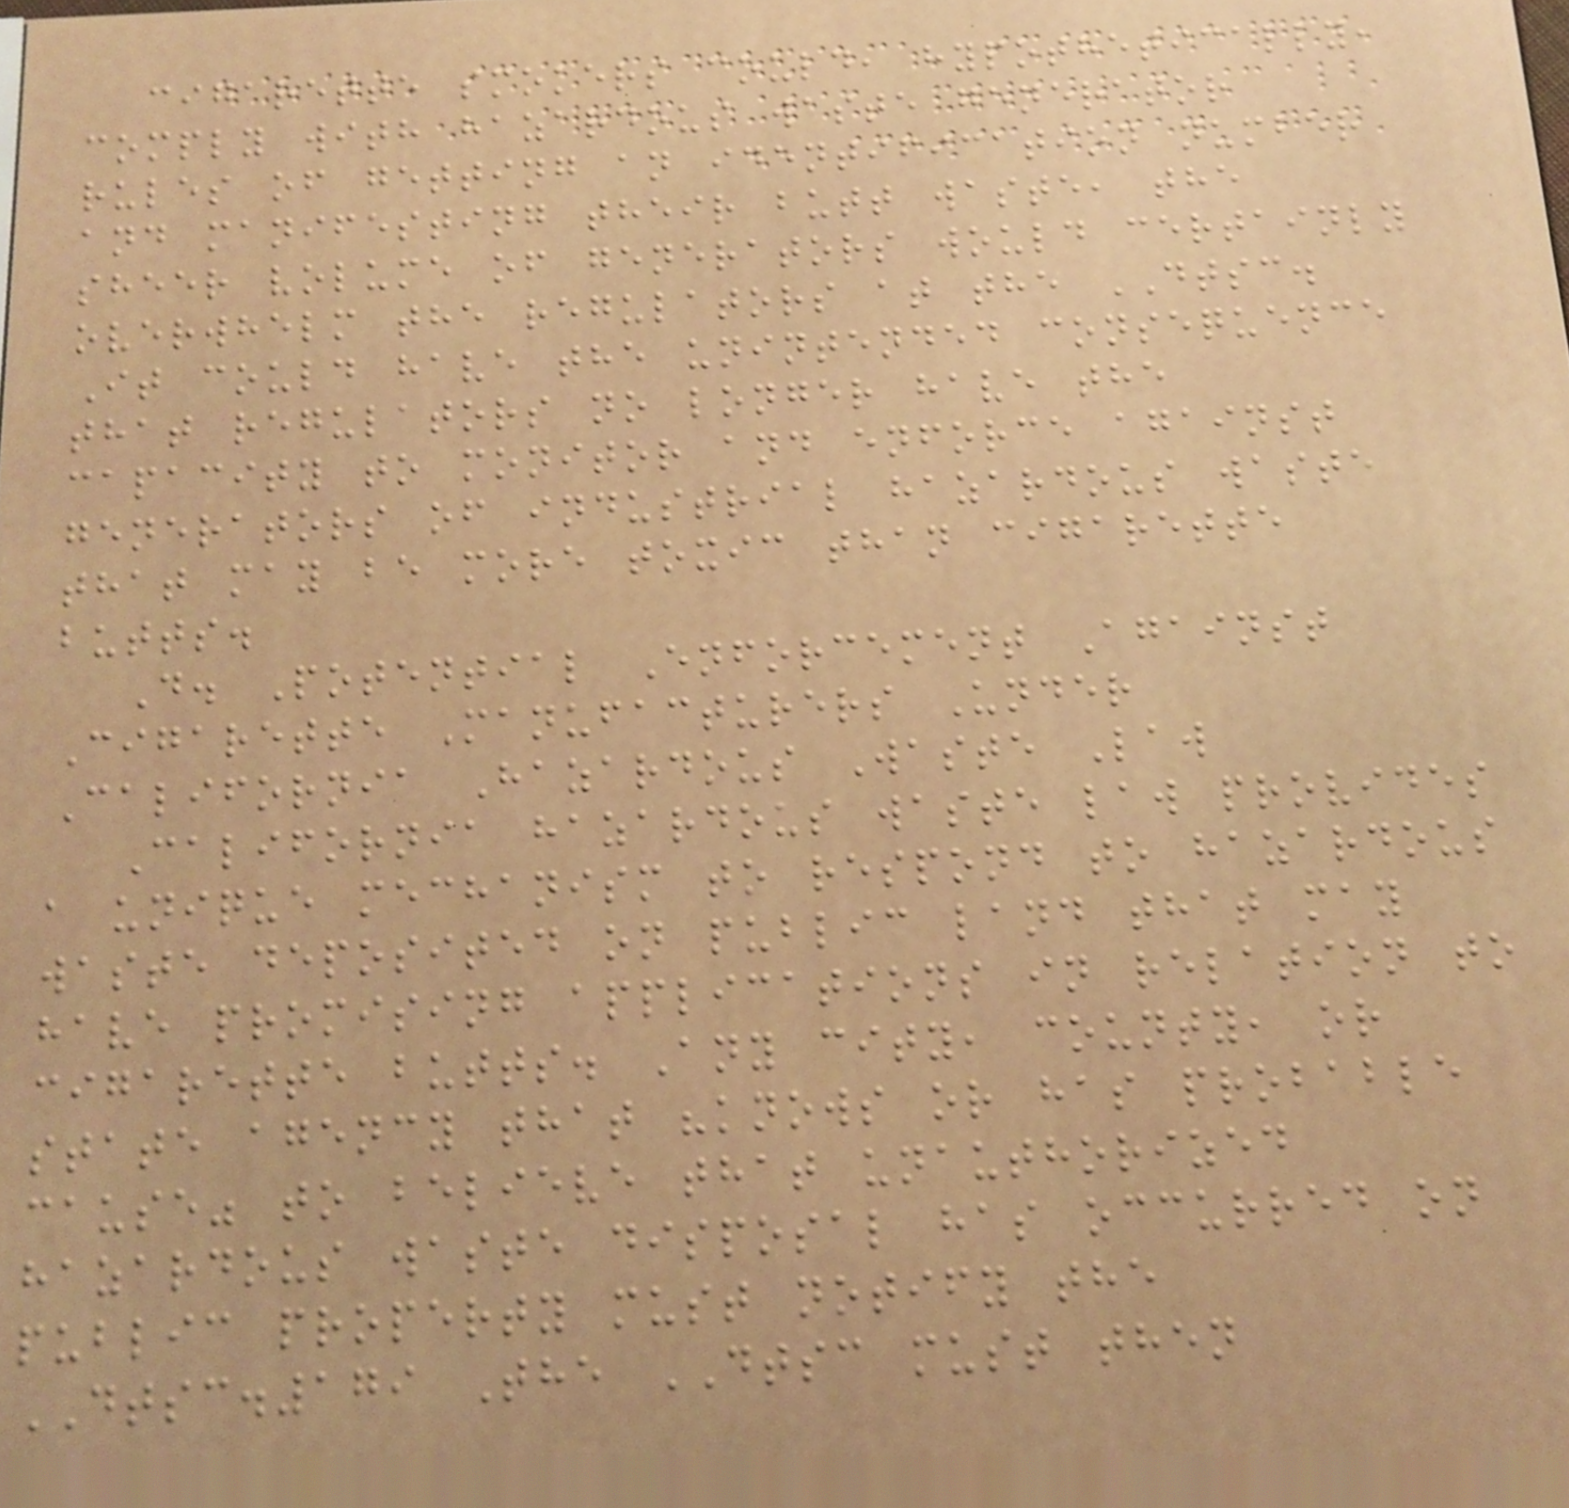cigarette smokers could, hypothetically,
comply with hazardous waste generator
rules of getting an identification number
and manifesting their butt waste, the
sheer volume of generators would certainly
overwhelm the regulators at the DTSC.
It could have the unintended consequence
that regulators no longer have the
capacity to monitor and enforce against
generators of industrial hazardous waste
that may be more toxic than cigarette
butts.
D. Potential Enforcement Against
Cigarette Manufacturers Under
California Hazardous Waste Law
California hazardous waste law provides
a unique mechanism to respond to hazardous
waste deposited on public land that may
have promising applications in relation to
cigarette butts. Any city, county, or
state agency that "knows or has probable
cause" to believe that unauthorized
hazardous waste disposal has occurred on
public property must notify the
DTSC.179 The DTSC must then
